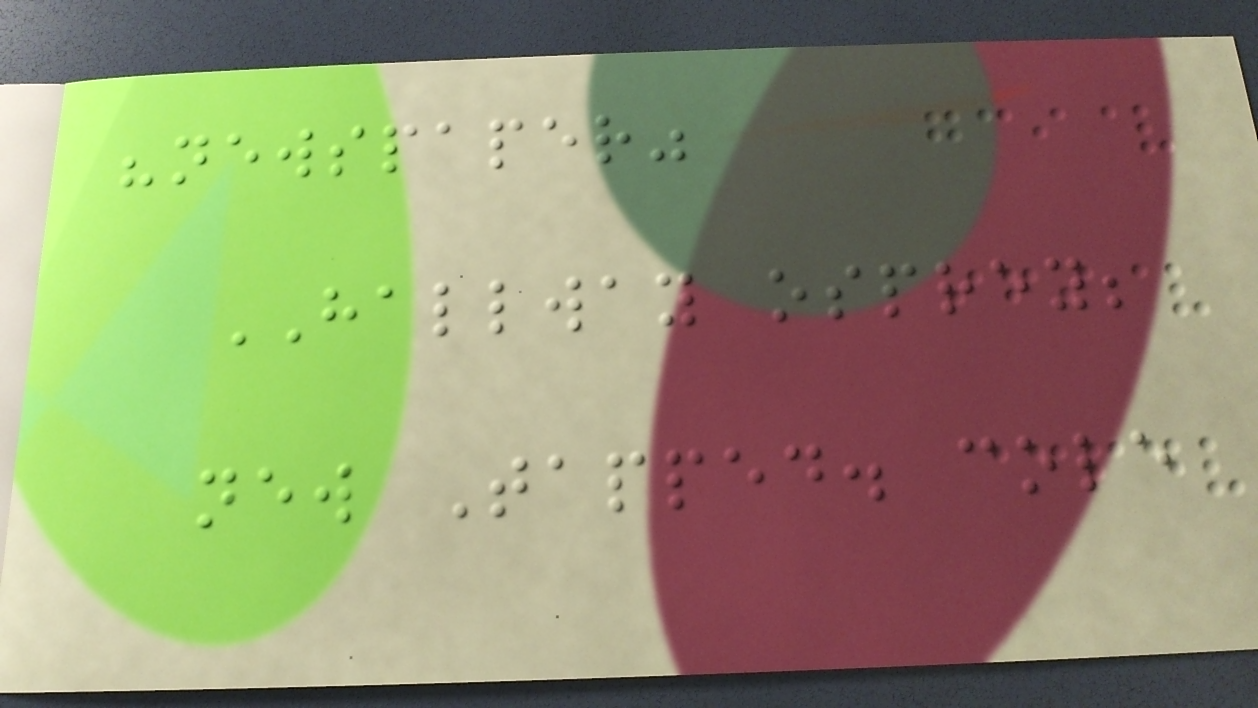"newspaper"
HALLWAY osprey;
new Tapped. cole
